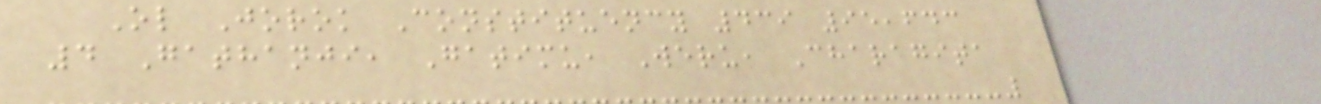Ol Jorok Constituency 439 95,643
4 Gathanji, Gatimu, Weru, Charagita
